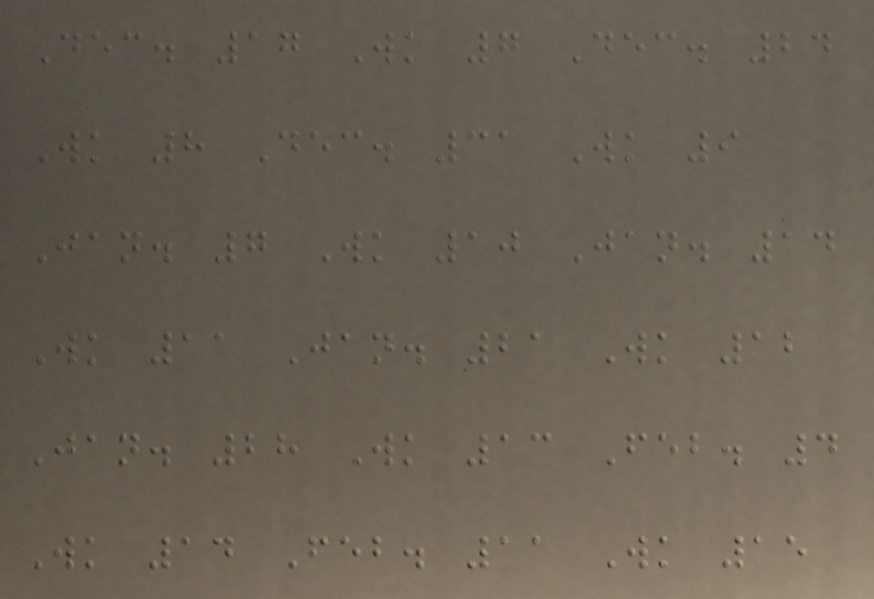Dec. 17 Wk 7 Dec. 24
Wk 8 Dec. 31 Wk 9
Jan. 7 Wk 10 Jan. 14
Wk 11 Jan. 21 Wk 12
Jan. 28 Wk 13 Feb. 4
Wk 14 Feb. 11 Wk 15
